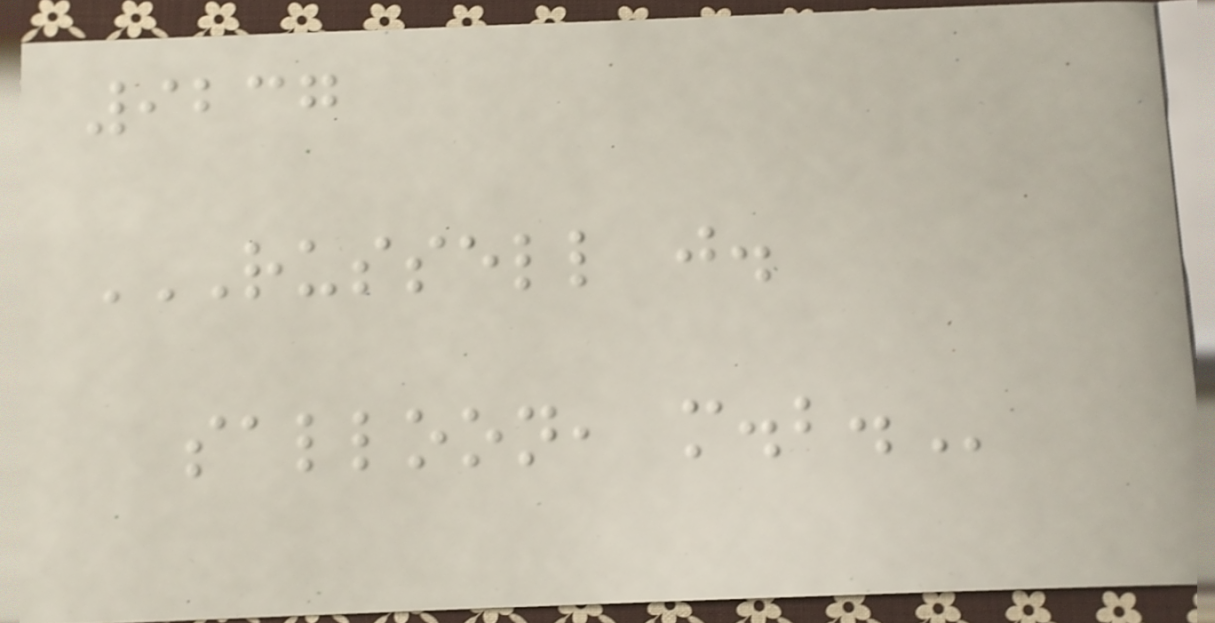9237
RUSSELL J.
SALLOON, M.B.
